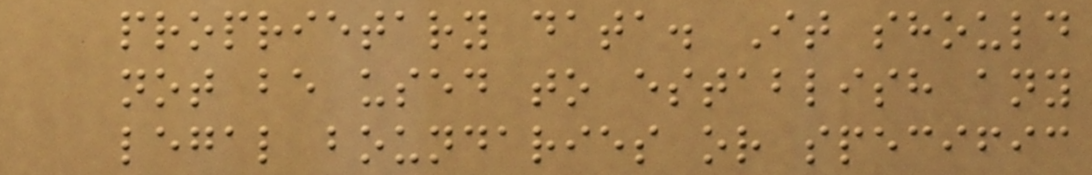proprietary data. It should
not be used to establish any
legal boundaries or specific
